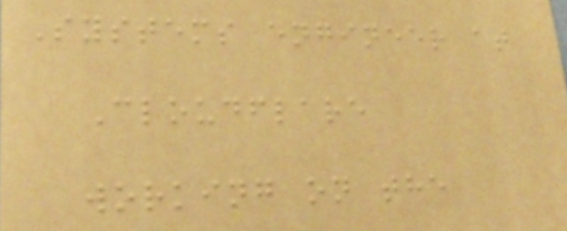Systems engineer at
Cloudflare
working on the
